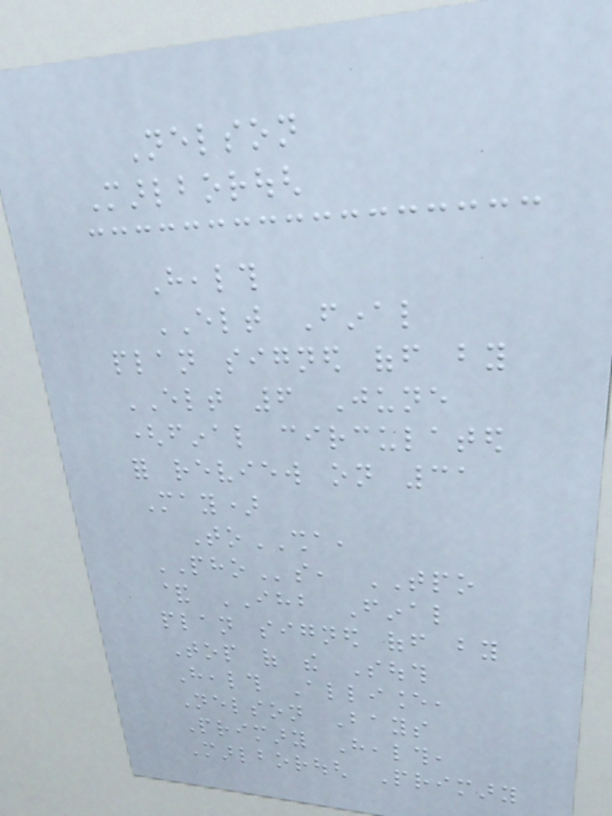Nelson
Marlborough
Health
ELT Final
plan signed off by
ELT 6 June
(final circulated
for review on 31
May)
ToSHA,
PHOs, TPO
& IHB Final
plan signed off by
Top of the South
Health Alliance,
Nelson Bays
Primary Health,
Marlborough Primary
